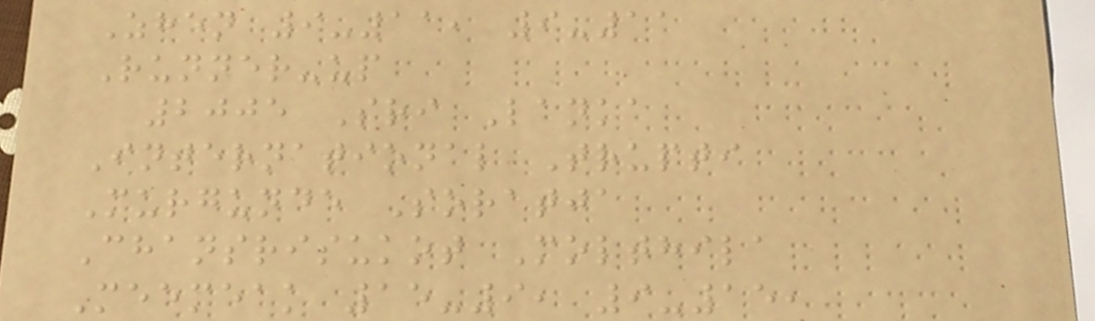Zhen 9-11, 9-11
Runner-up
2005 Sri Lanka
International Trupti
Murgunde Soratja
Chansrisukot Molthila
Meemeak 15-9, 9-15,
